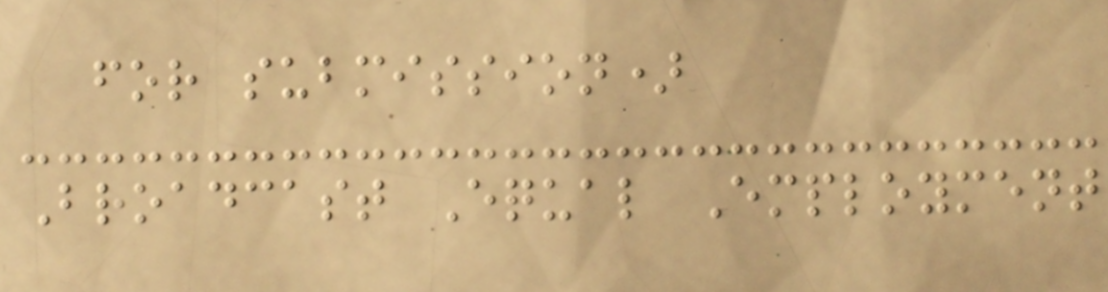for submission)
Broadcast Equal Employment
